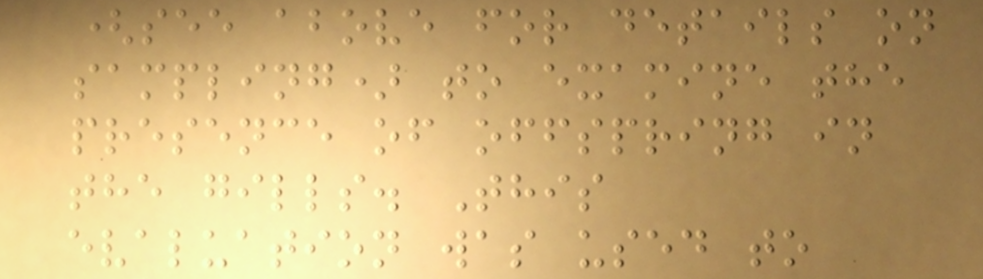(see above for details on
sampling) to examine the
presence of offspring in
the gills. This
evaluation was used to
